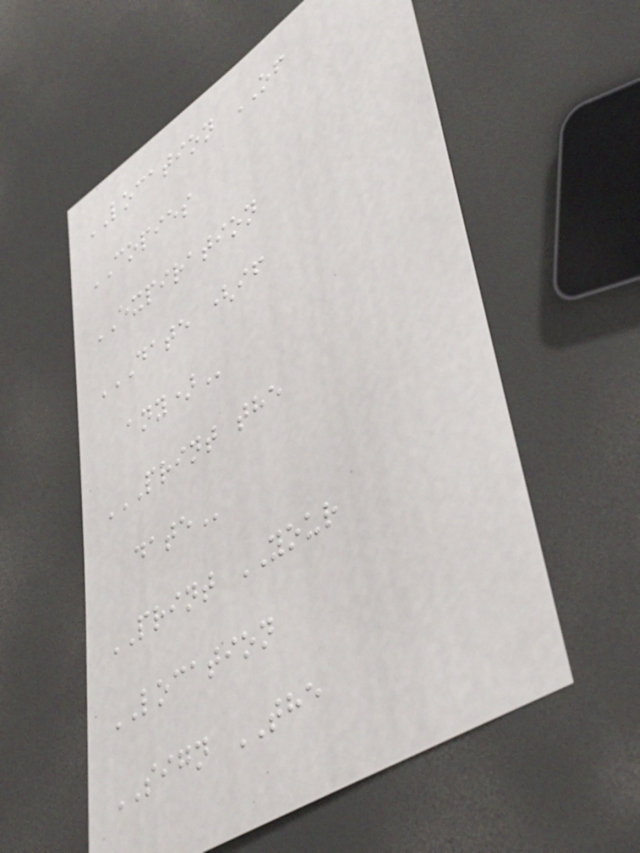LOCATION OF
COPIES
EXPIRATION
DATE (IF
ANY)
PRINT THE
DATE
PRINT YOUR
LOCATION
SIGN THE
